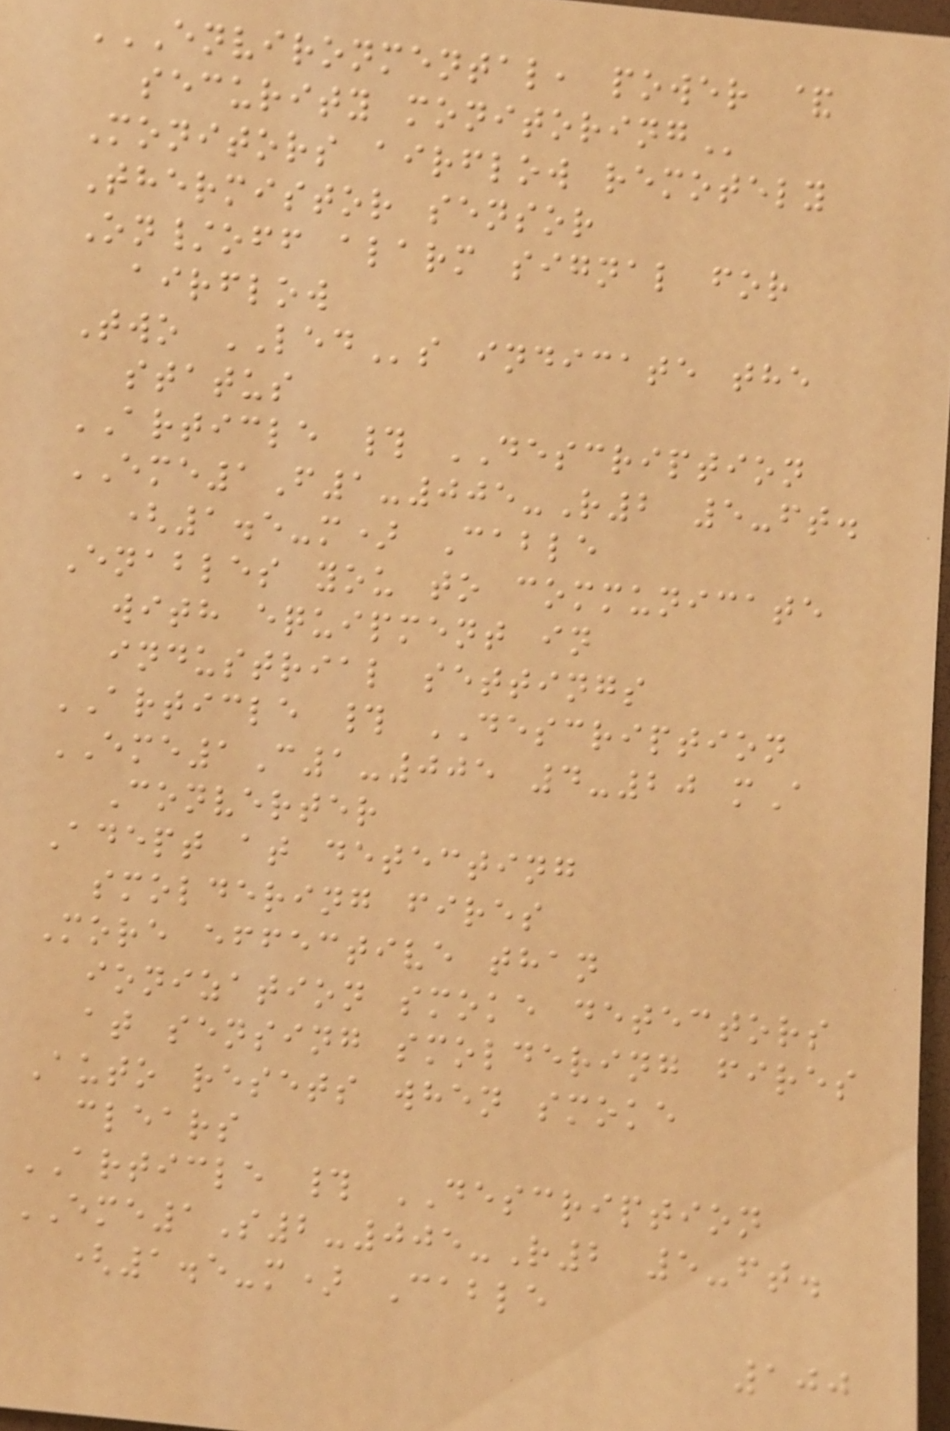ENVIRONMENTAL, POWER &
SECURITY MONITORING
Monitors airflow remotely
Thermistor sensor
On/off alarm signal for
airflow
Two LEDs indicate the
status
ARTICLE # DESCRIPTION
EME1F1-005-R2 5-ft.
(1.5-m) Cable
Enables you to communicate
with equipment in
industrial settings
ARTICLE # DESCRIPTION
EME1C1-005 4-20 mA
Converter
Adept at detecting
smoldering fires
More effective than
ionization smoke detectors
at sensing smoldering fires
Auto resets when smoke
clears
ARTICLE # DESCRIPTION
EME1S2-005-R2 5-ft.
(1.5-m) Cable
100
